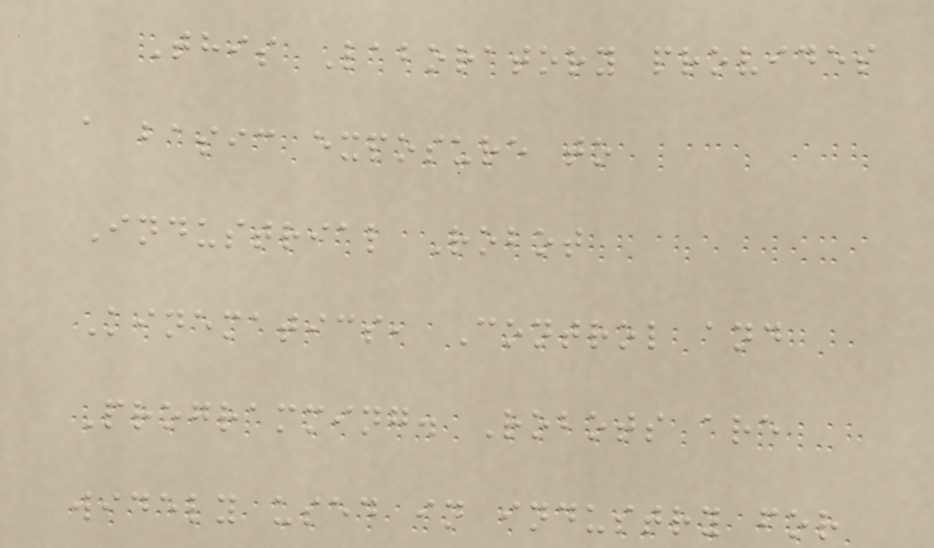This Laboratory provides
a basic exposure to
Industrial Robot
Kinematics, Control and
Programming. Robots are
widely used in industry for
